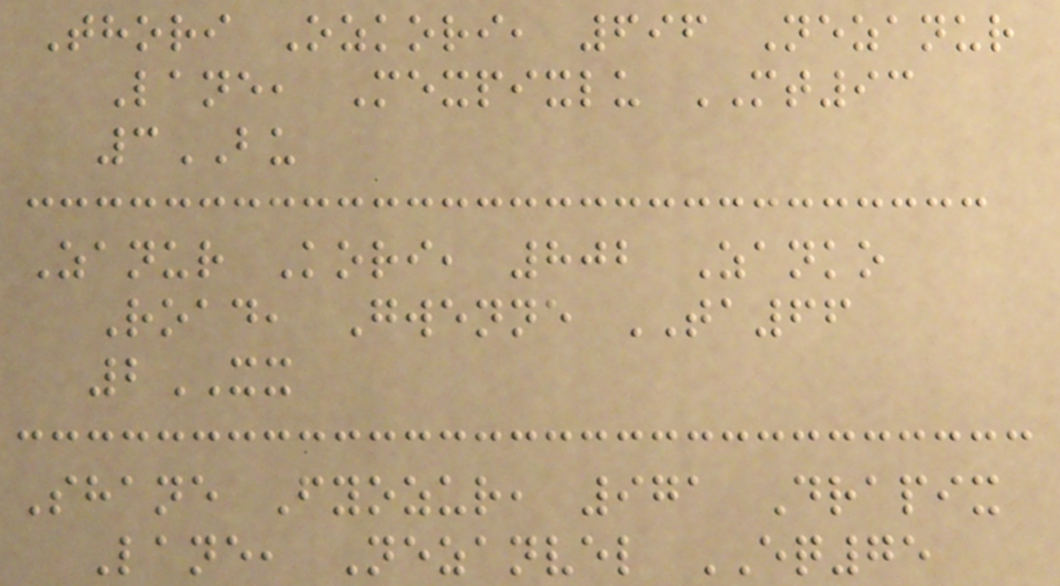Thori Ozkori, 696 Nezanur
Lane, Mexpixlu MT93
3BU
Zanur Kori, 802 Zanko
Road, Gwenne TA66
2XX
Shane Fyozur, 971 Drapix
Lane, Nezanvel EQ75
